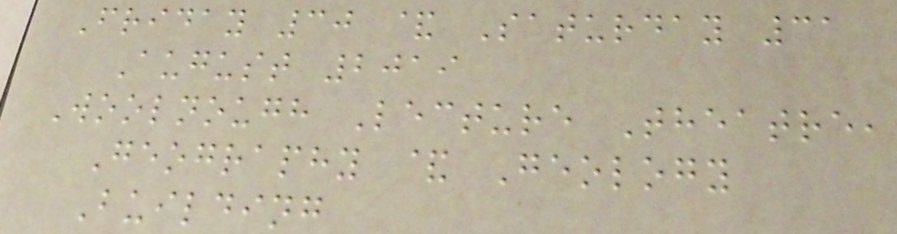Friday 30 & Saturday 31
August 2019
Woolnough Lecture Theatre,
Geography & Geology
Building
